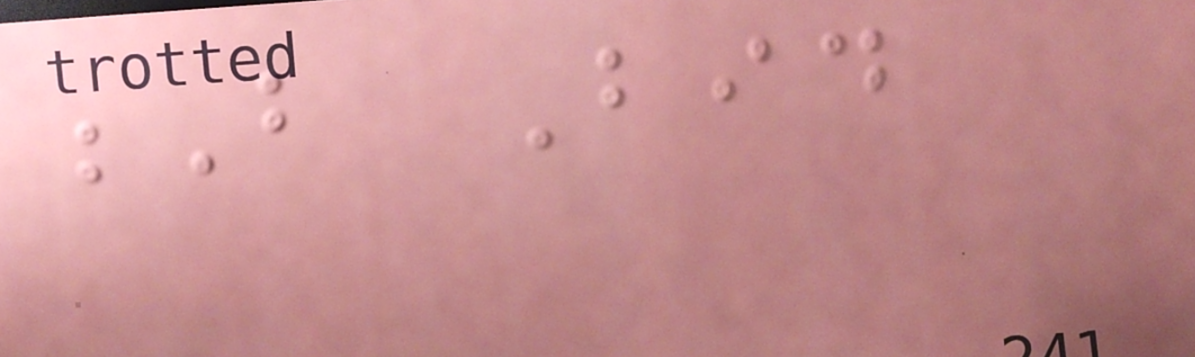B Bid
